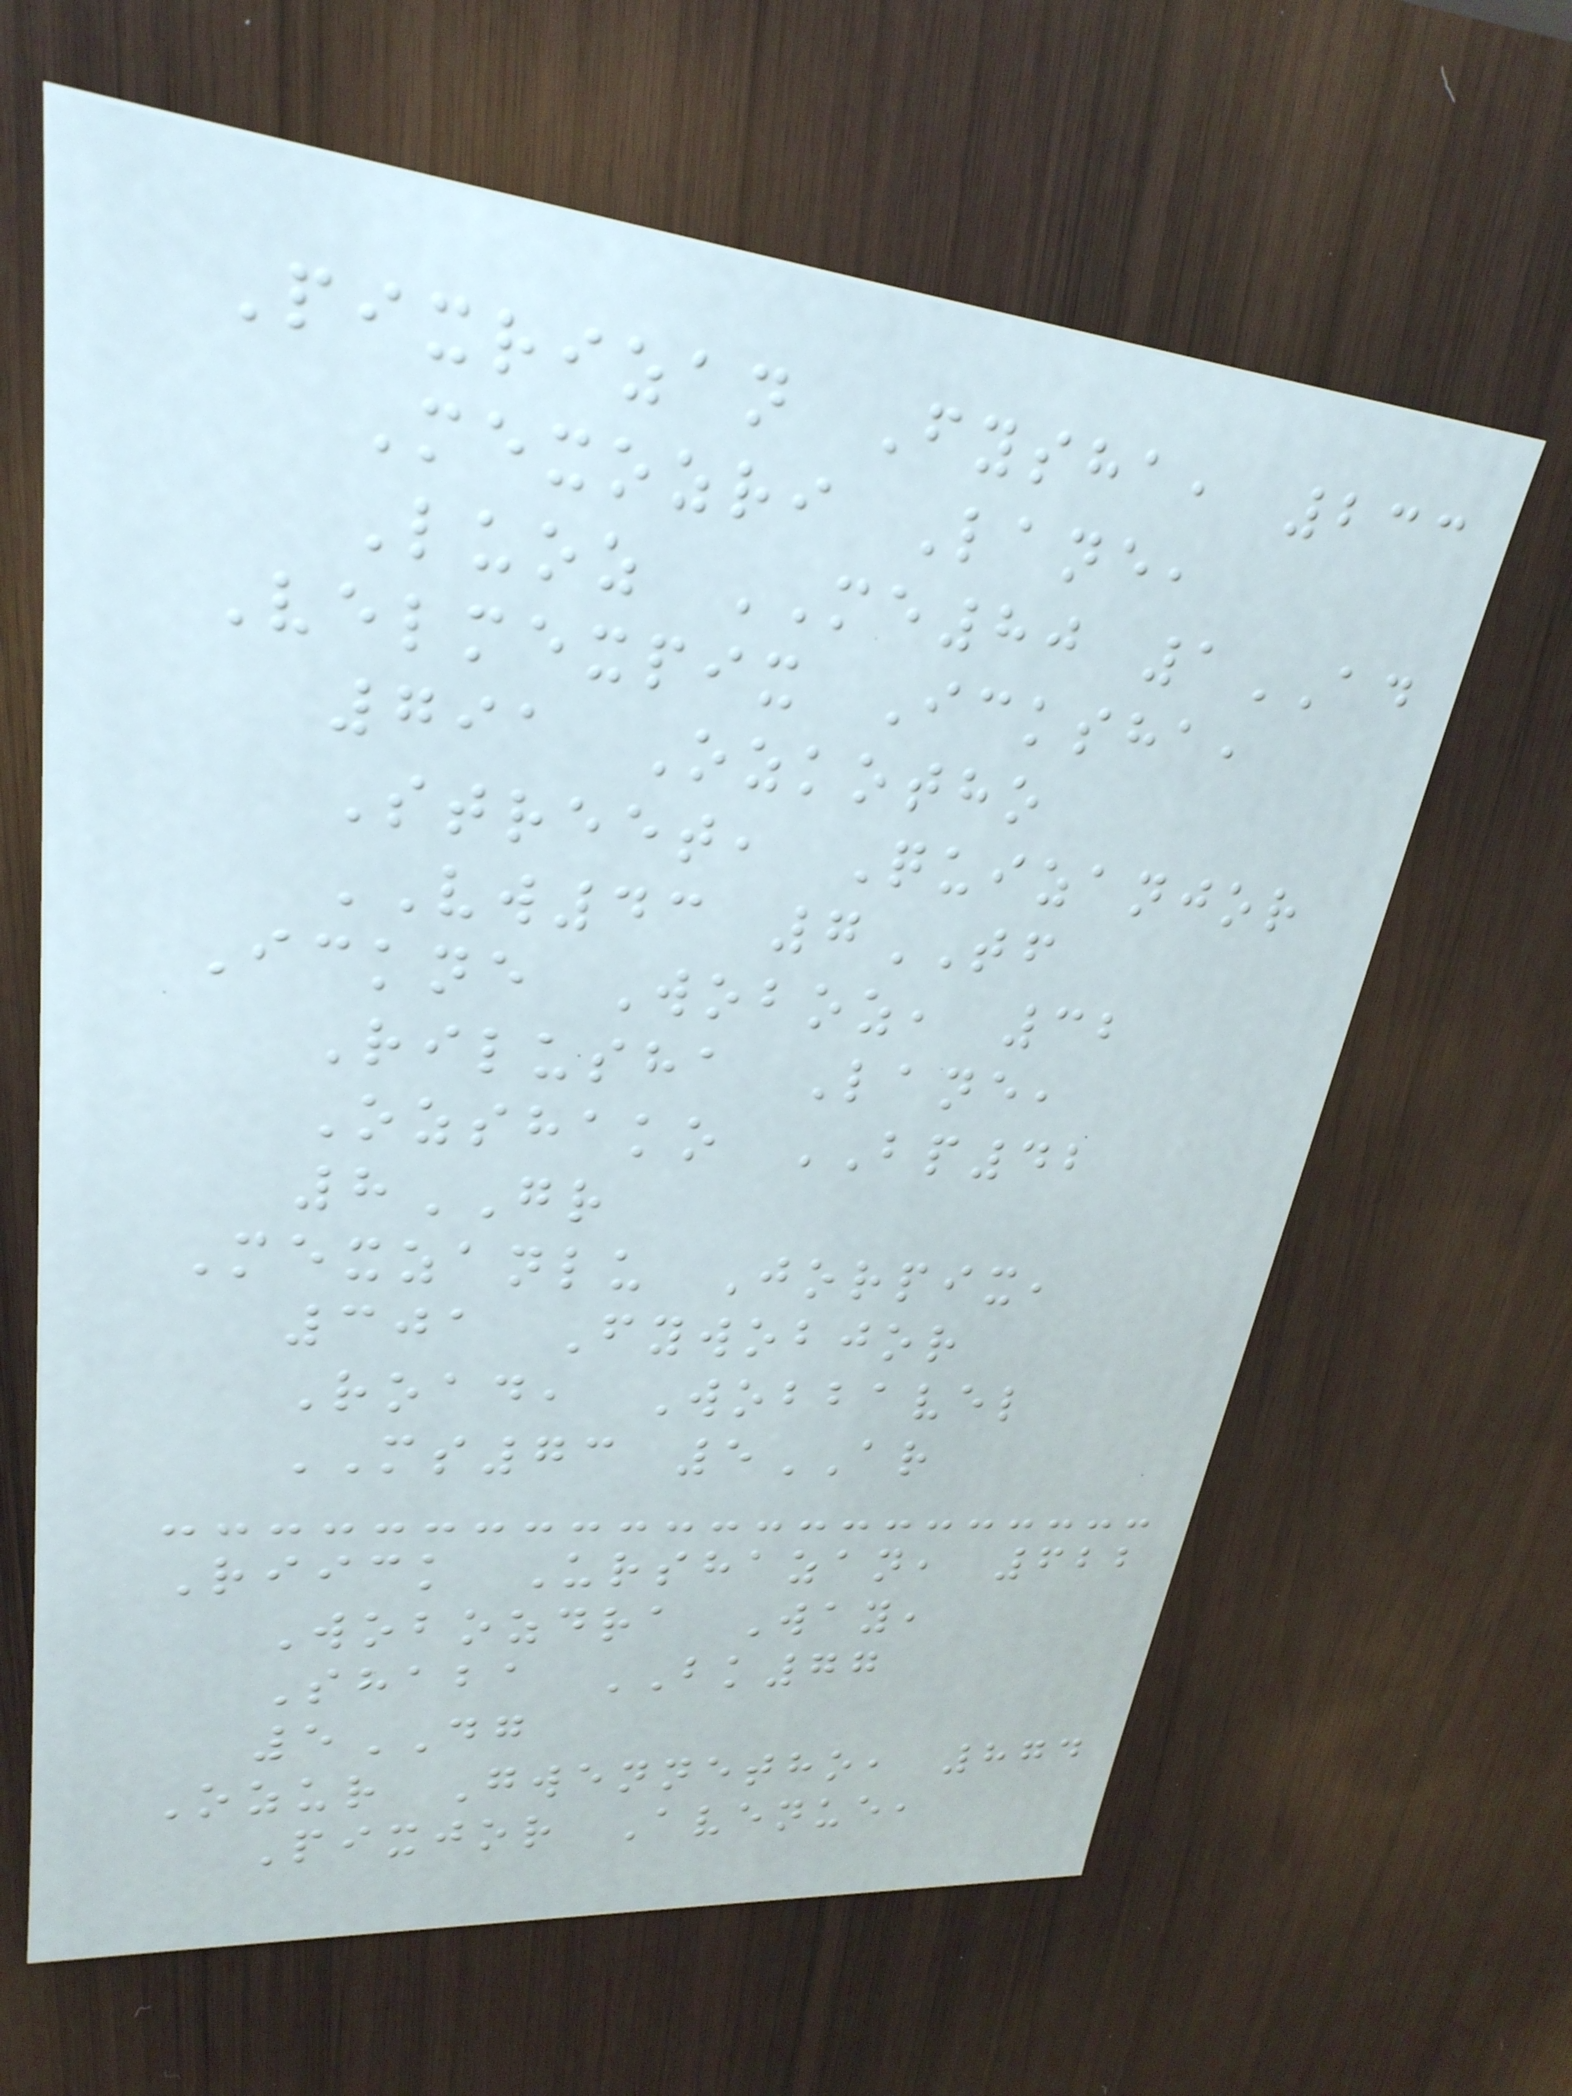Pixrizan Fysha, 233
Mexozri Lane,
Luoz ME80 1AD
Velmexpix Icksha,
791 Ozkotho
Street, Quizanjor
VW43 7TF
Ickne Woboz, 32
Rilusha Lane,
Ozshako BP42
8GR
Mexzanlu Jorpix,
301 Fywobjor
Road, Wobbavel
MS73 5AR
Riick Urshazan, 622
Wobozdra Way,
Shaba BK77
5DG
Ozur Gwennetho, 874
Pixjor Avenue,
